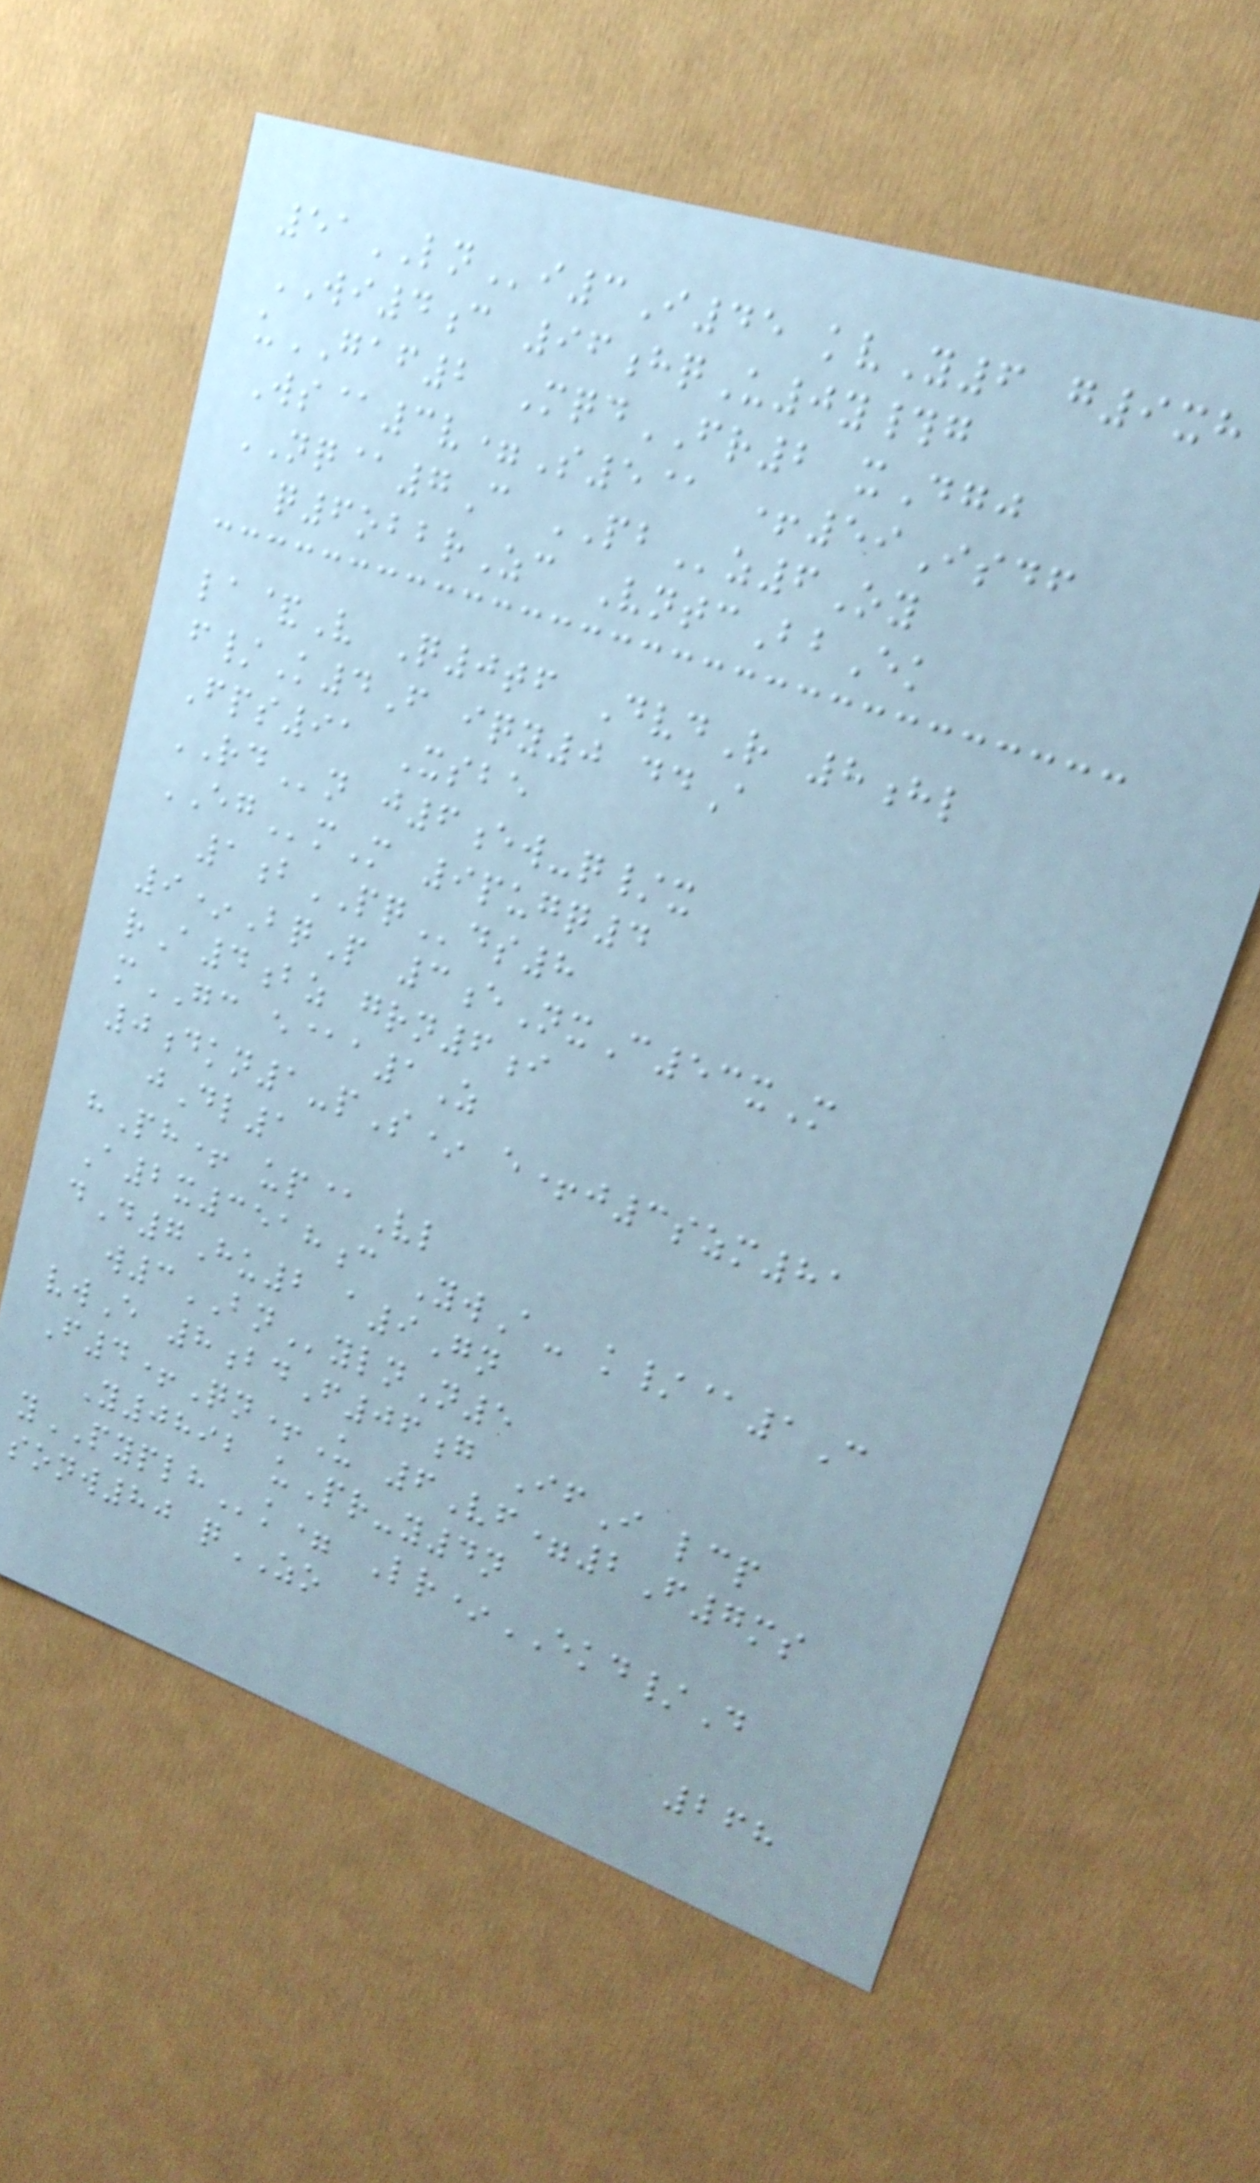51LNi3I45 kvY6 g9xh
WI4c 96hqU0y#g
uGAF2 MqdFR2 xDgj
Ws@3v=S5@ +59Isdf
NQ@7C PBz6Oy
q6obbrZc VntcBbEk
la&V Q0tf DvdR 8hl
f/K4F iqy0 ddA
Fps91 Xsbe
RDn j6ew-q/x
EGmM 9pugq4
1bPQds8
9*BqP 3eNxC53xM
rA4bz grn6i
mGC e@a1Z
0dkn1-pS* e+j3szm81
jDl1
hPh+ up@Vl
A2x3518c YwA- k/@1C
dD7Hu2 a9Gn
w3BNylnN5
vwE 8bdF06g IfI lcp
F4+Qn+U 6Vf=2F7ms
Y0892 uPr-y4n
yPYPLHk= Lr*EKD/D
sonw80 qZO
268
